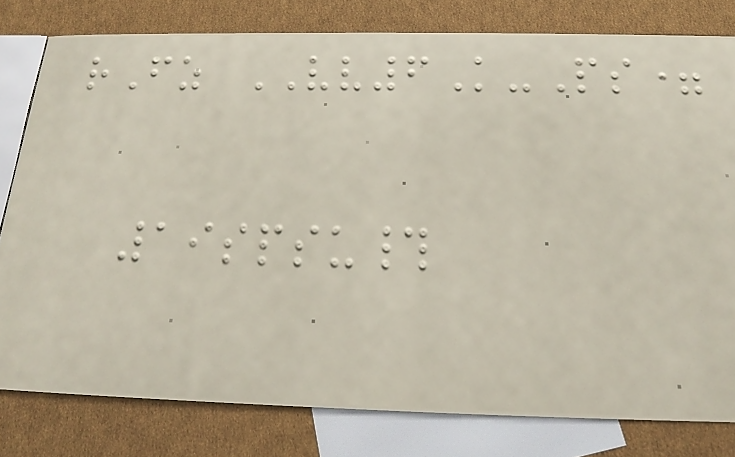rFz VV6K-Ps=
19spsu#
